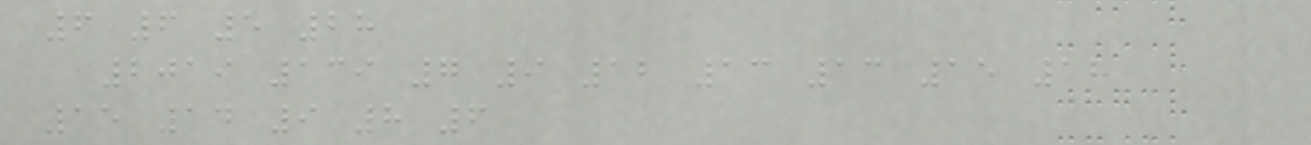6 6 5 28
2019 139 7 9 12 13 13 15 18
15 14 9 8 6
